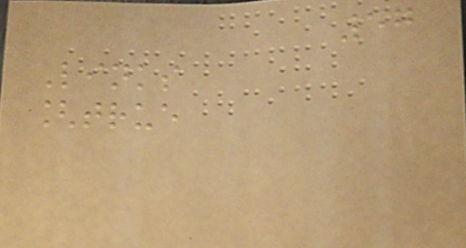57
Links
[true
